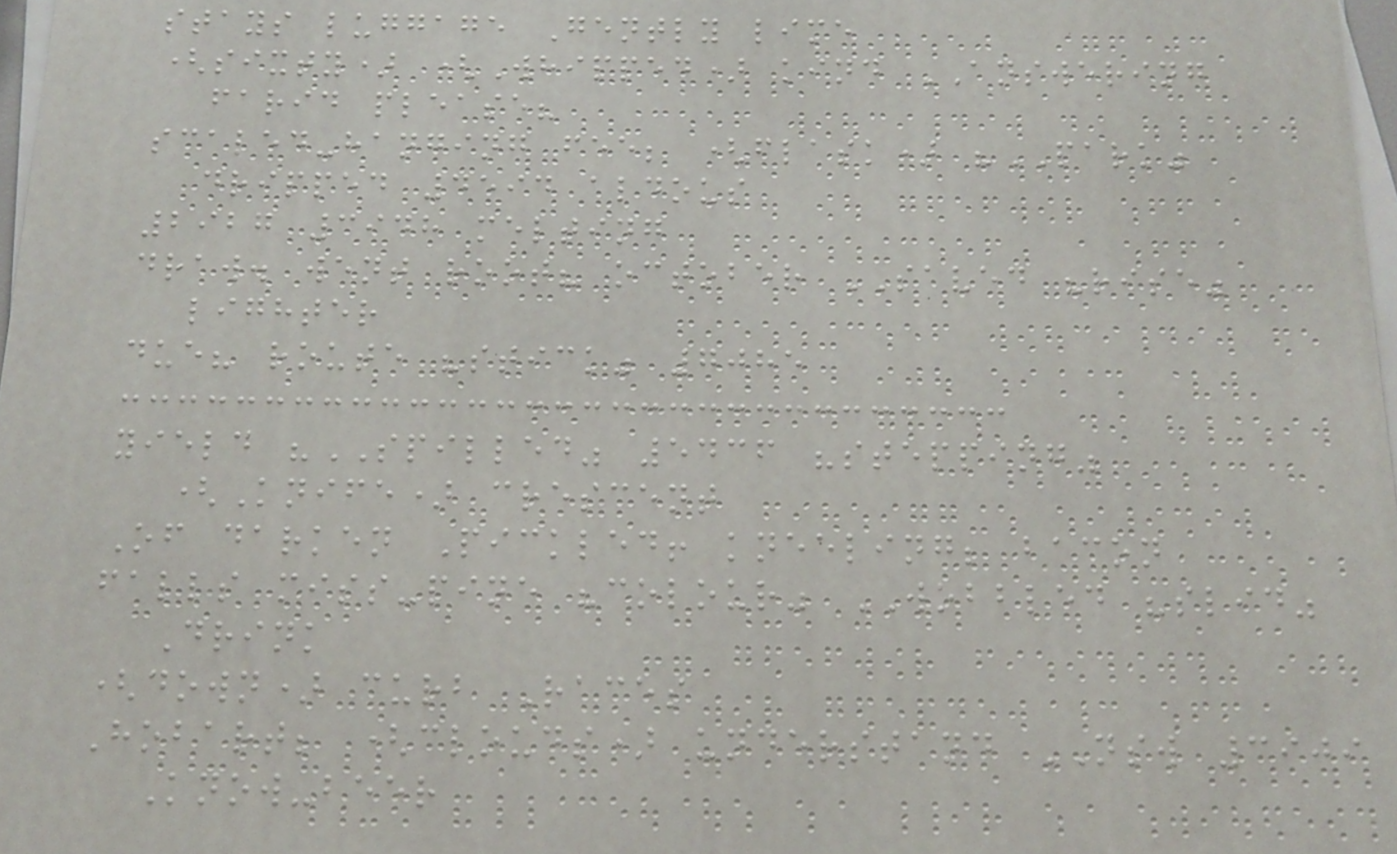stays luggage Gently lime
(sixty) (Whipped) kind ANSWERING
farid please?
scaled-hanging fee; (flask) "PARK"
dripped 4594 aldous
2927 3948 melting
draw. went root? october SAVED "rise"
lighter
due? route "stick" 7085
yield "SPILLED" 5436 "stepping"
(Knife) crescent
Of darken Pickled! kneeling; bacon
falls miss-pine "colour" WOBBLED "slid"
Drink
(down) curb Races
Hobart; (clouds) understand NSW 3909
Know-beer
